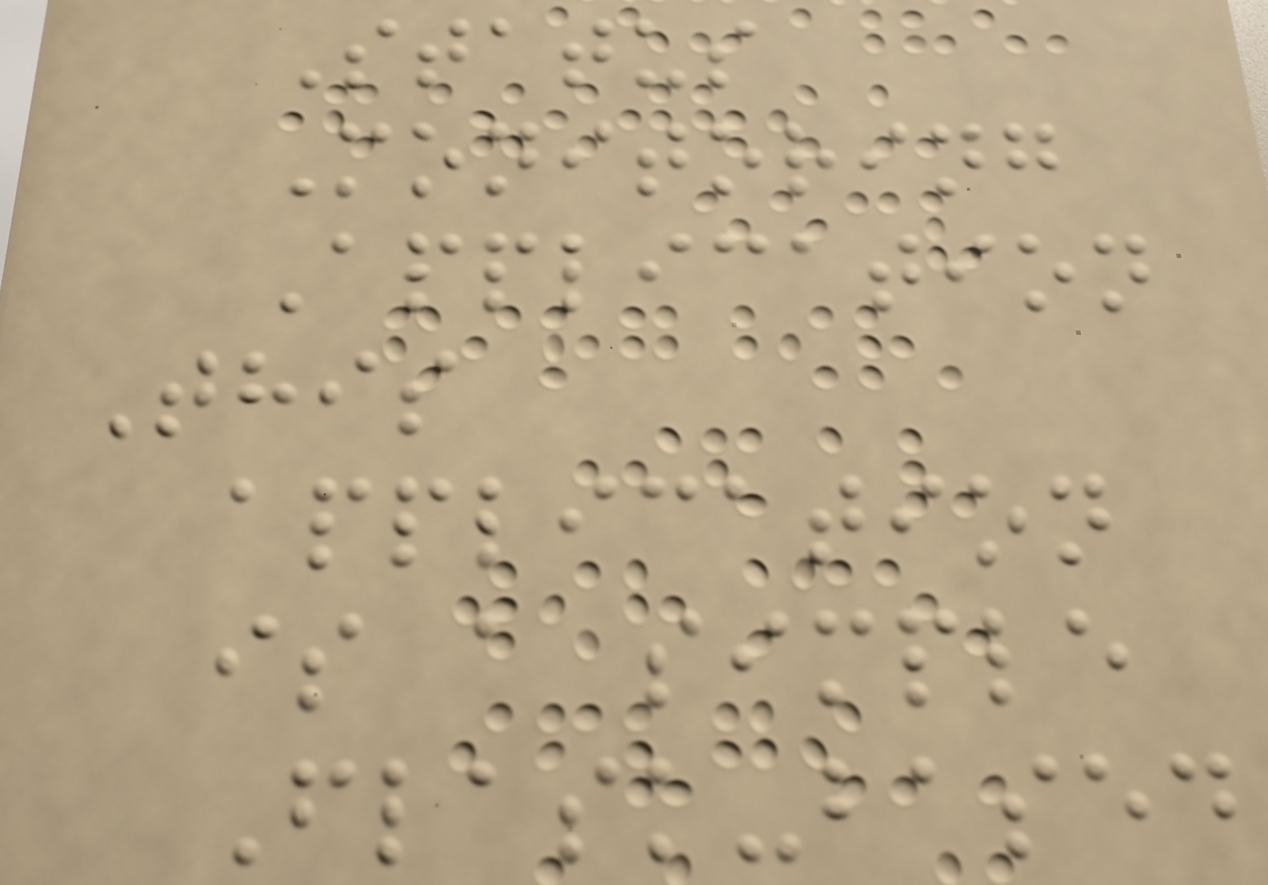Status
Monitoring
Application
This
application
is a simple
Flask-based
